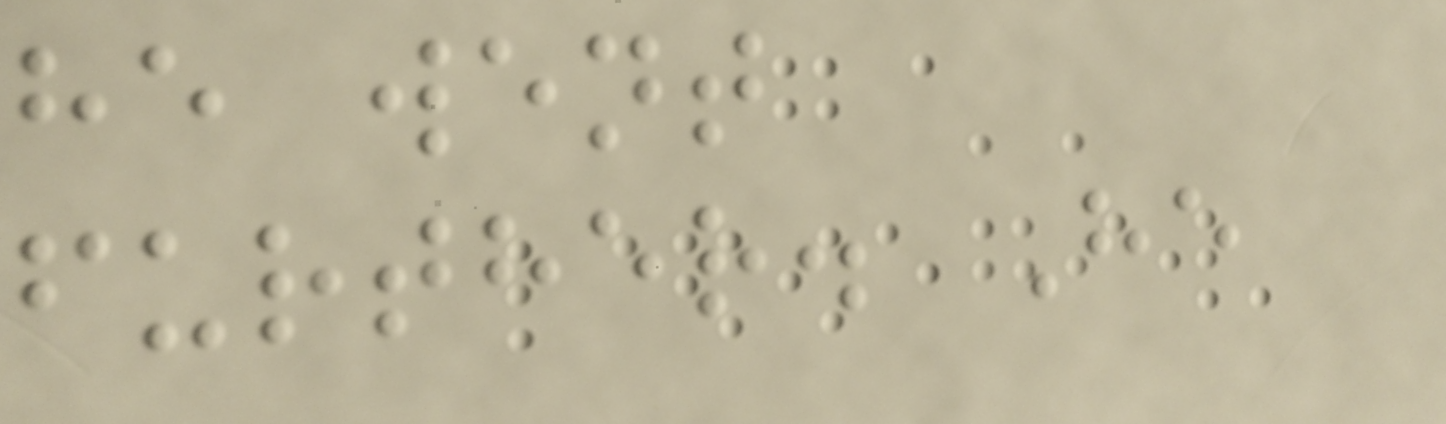he went
further. He
